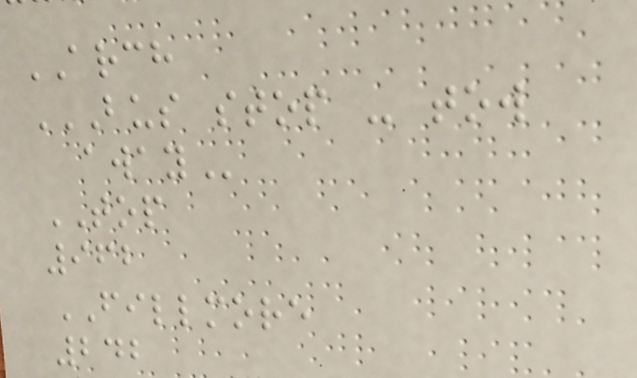ARCH
BUS STOP - TOW
AWAY
TOP
962
FILLMORE
242
